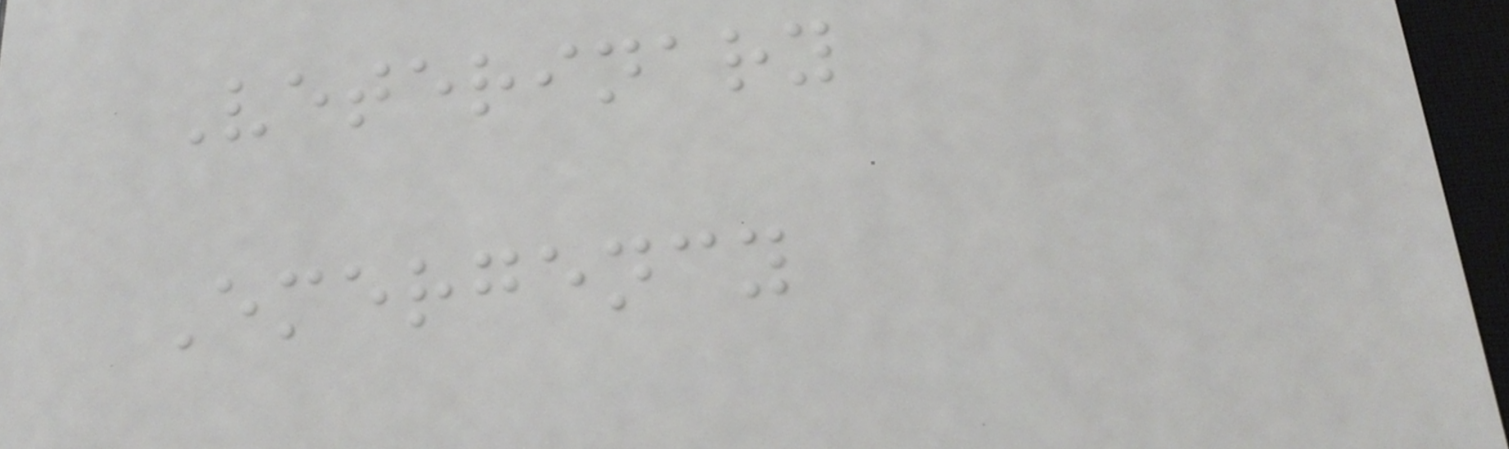Veterinary
Emergency
